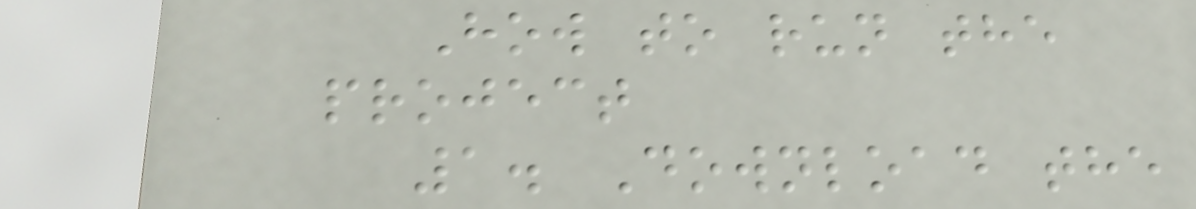How to run the
project
1. Download the
